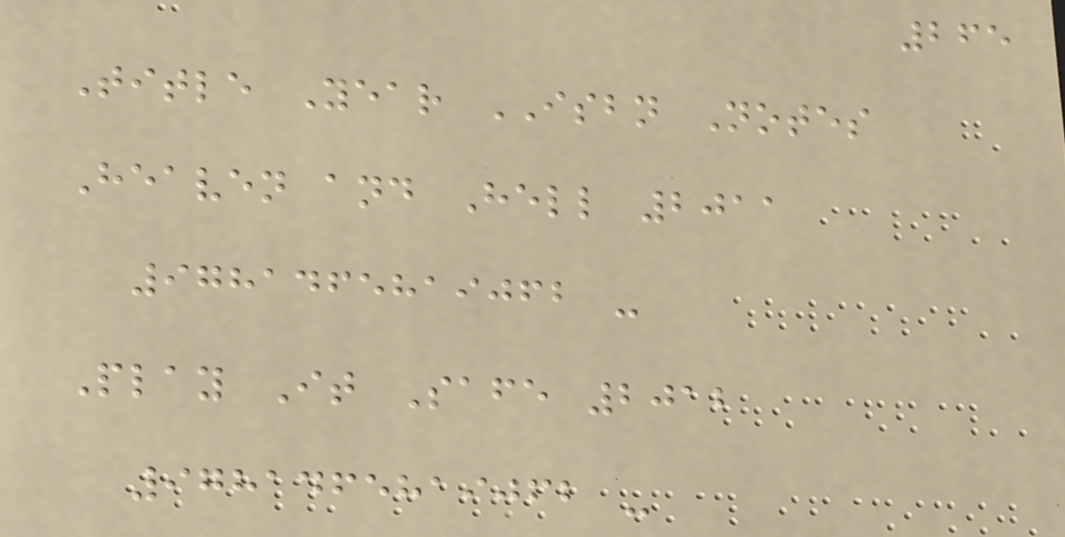265
Title Year ISBN Notes
Heaven and Hell 2011
9781465819062 -
Play It Safe 2012
9781465819062 -
